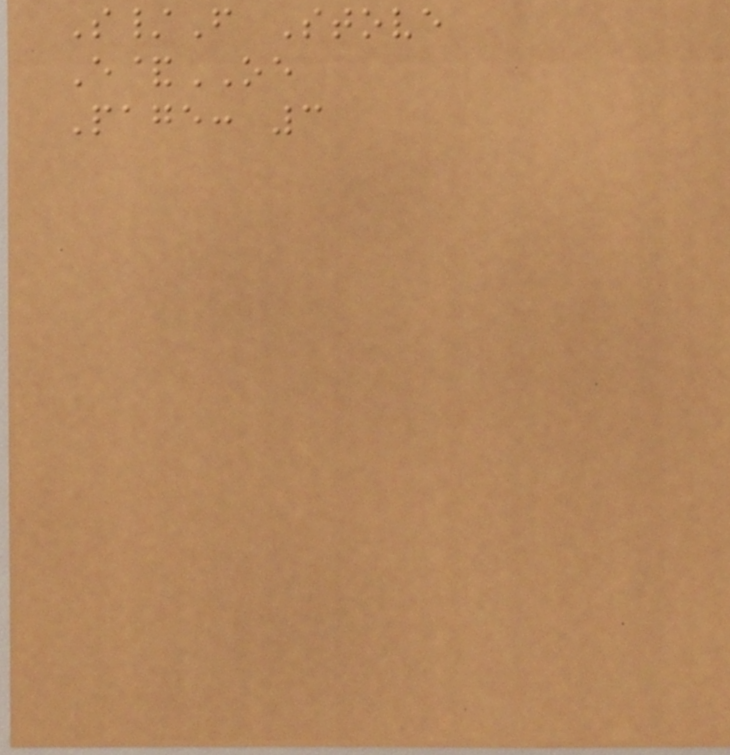S/F Stove
E&OE
Page: 3
